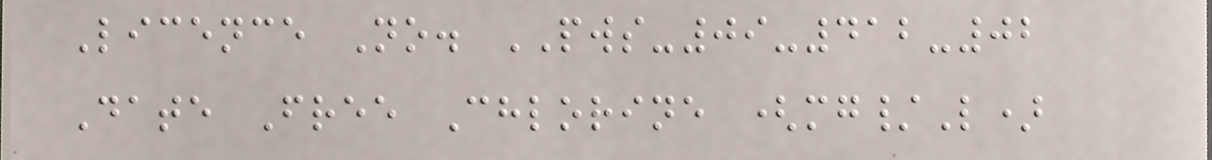Licence No. PWS-09-412-02
Date Free Chlorine (mg/L)
